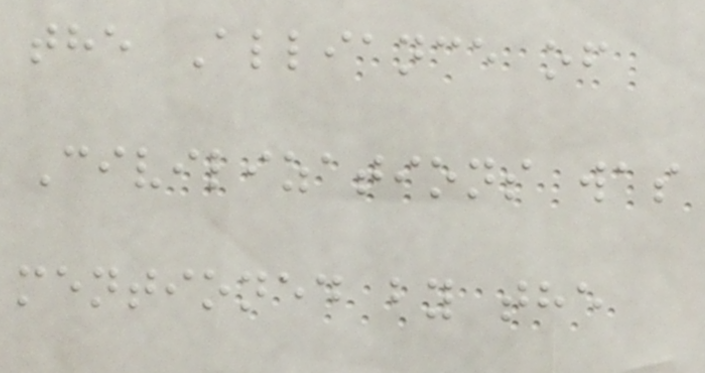the Alliance of
Civilizations was
mentioned by the
